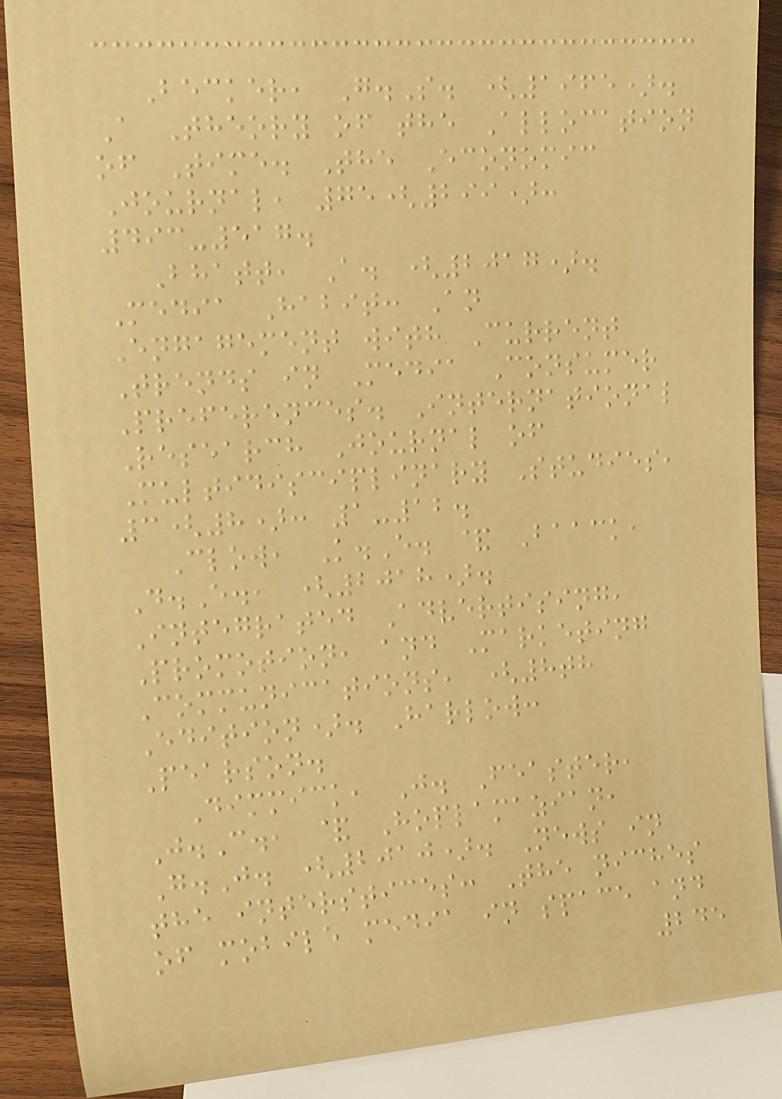Becker, G.S. (1965).
A Theory of the Allocation
of Time. The Economic
Journal, 75(299):
493-517.
Bhatt, A. (2017).
Media Habit: An
Engagement with Current
Trends in Media Consumer
Preferences. International
Research Journal of
Multidisciplinary Studies,
3(8): 1-12.
Clow, K.E. & Baack,
D.E., (2018).
Integrated Advertising,
Promotion, and Marketing
Communications, (8th
Edition). Harlow:
Pearson.
Dimmick, J. Feaster,
J.C., & Hoplamazian,
G.J. (2010). News in
the interstices: The niches
of mobile media in space and
245
